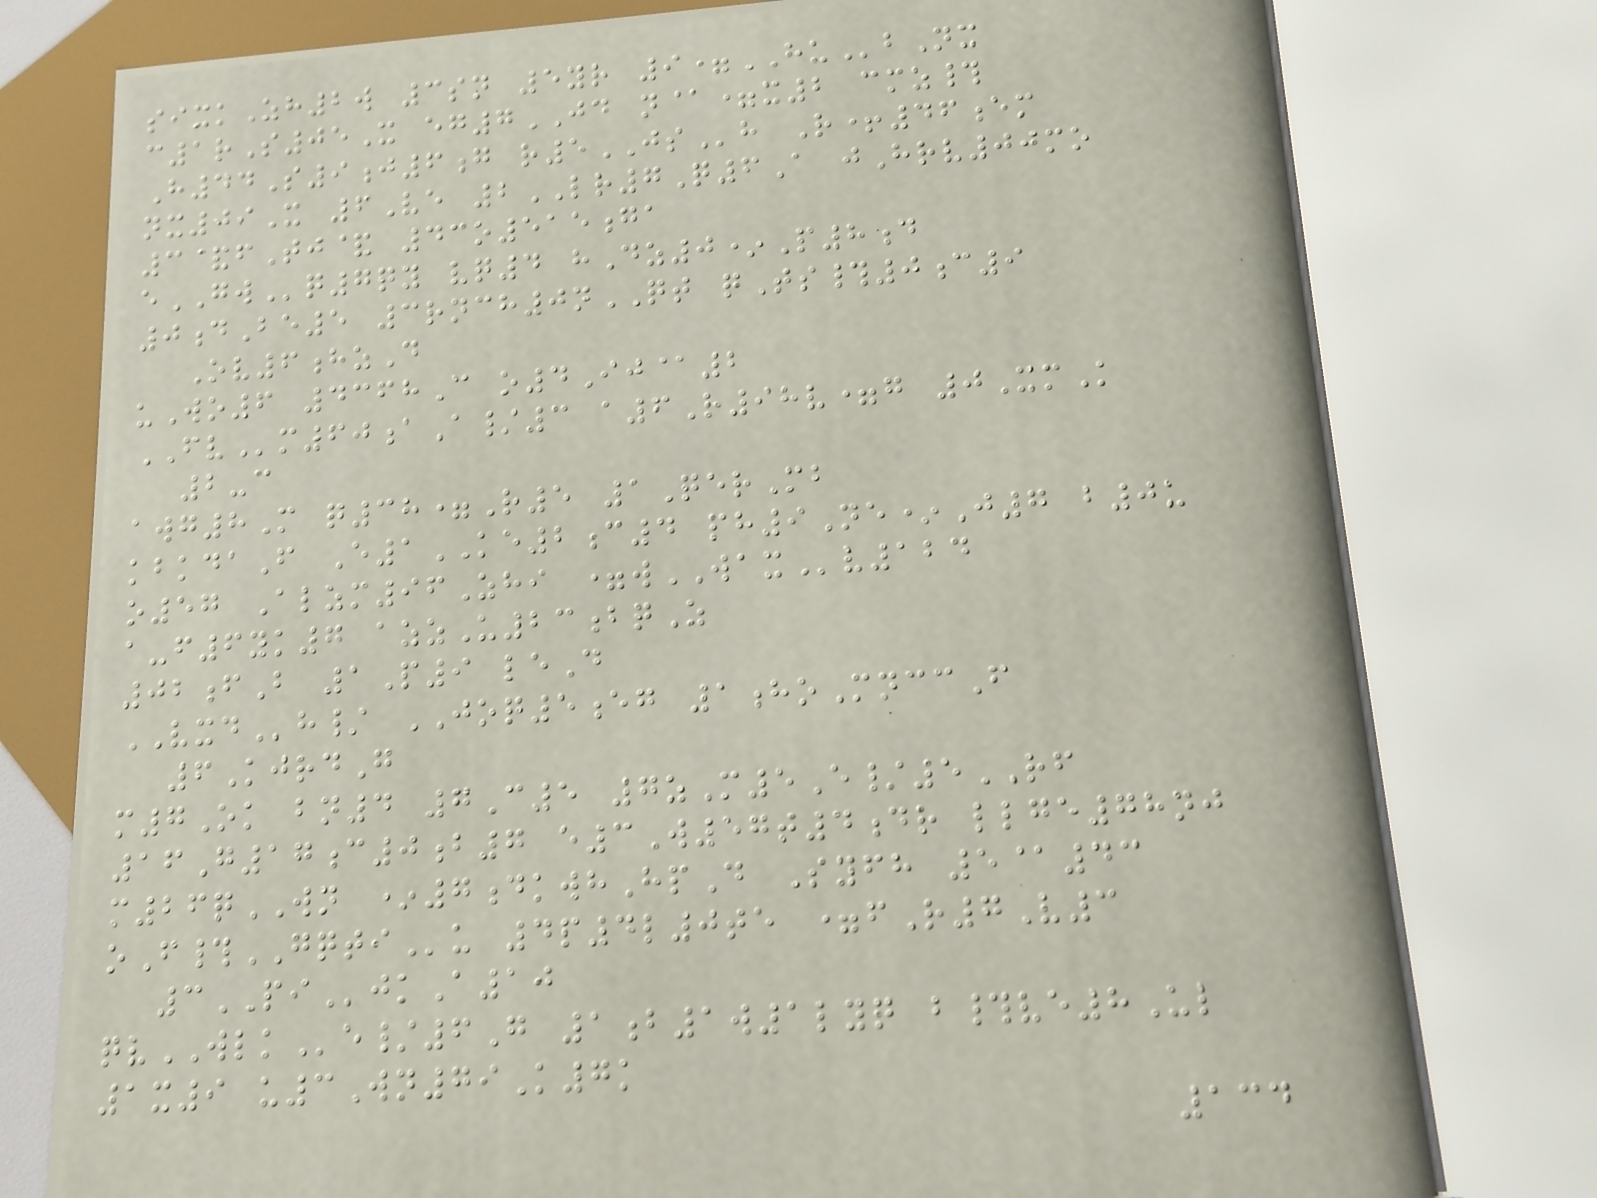sixkZh2w 3sn 5yr 9=HUbNx
c1rS05X eg7JD n@=x2 cmz#
H44S9j6g r5JSh R+46em
nx09X 6Ve 2LR7Q6A jHrv00mo
3&fTj& 43o515ga
eGWq7qy vq4 hDz0*P8d
0dBe5 3rnch0nQT qTs#0c9
Ov6hzD
uWo6 4368C o4Ij@2
FVm60aA/3 a6R98v=g 0XmK
2-c
awg8M q38=R5 1QerMb
kbkdaF E1KE2c4 ph9Ne*J7 b0u
o57 Alzm96Zhi =wWAXv124
a-f6yk7 azzU23bqZ
02fB 1P9 leD
VXDh/ JOQ5eg 1hoMnccF
6KjrdG
m7Ok bn4 7C5 7zM5E/5RF
16G17c0b7 e3W57t4dr llge78nj
m26qWN *7dkwhHpD Syfh 5@43
oF#GQTIu 4p4l0te =fR7V3
3PIjkA10
qvWLKe/6G 1b1w1lyq b#ve8Ul
1x9 u3Wn79K7k
134
